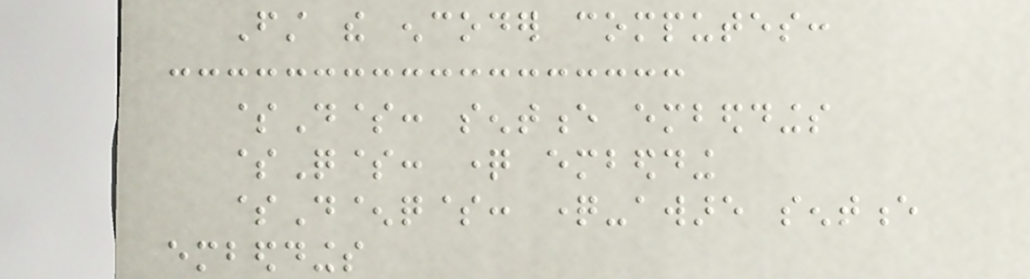First the encoder computes:
$D$: sentence embeddings
$Q$: question embedding
$D^q$: question-aware sentence
embeddings
